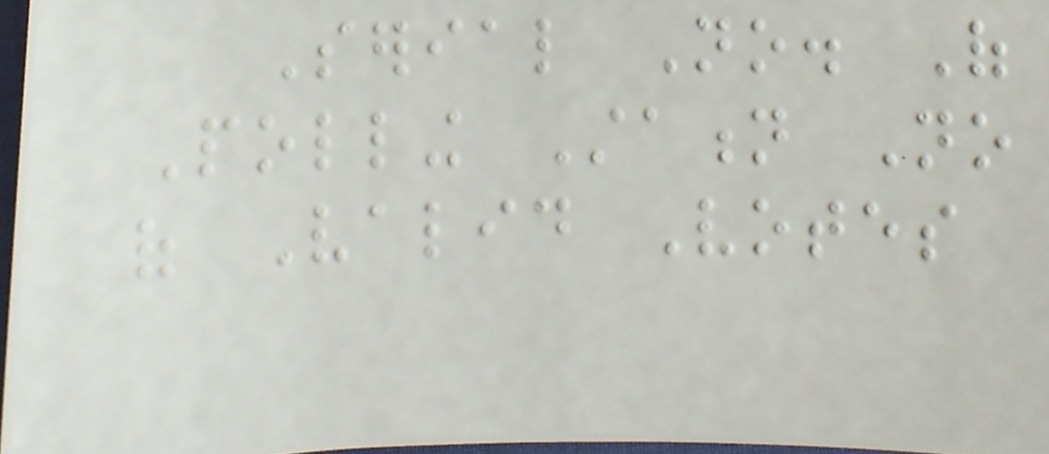Serial No. Of
Polling Station No
of Valid Votes
